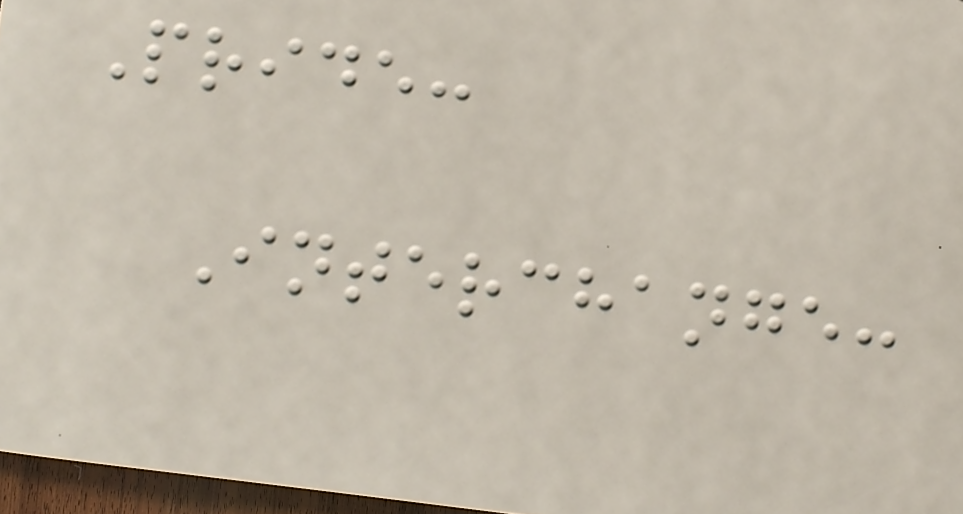Pride:
Interchange:
